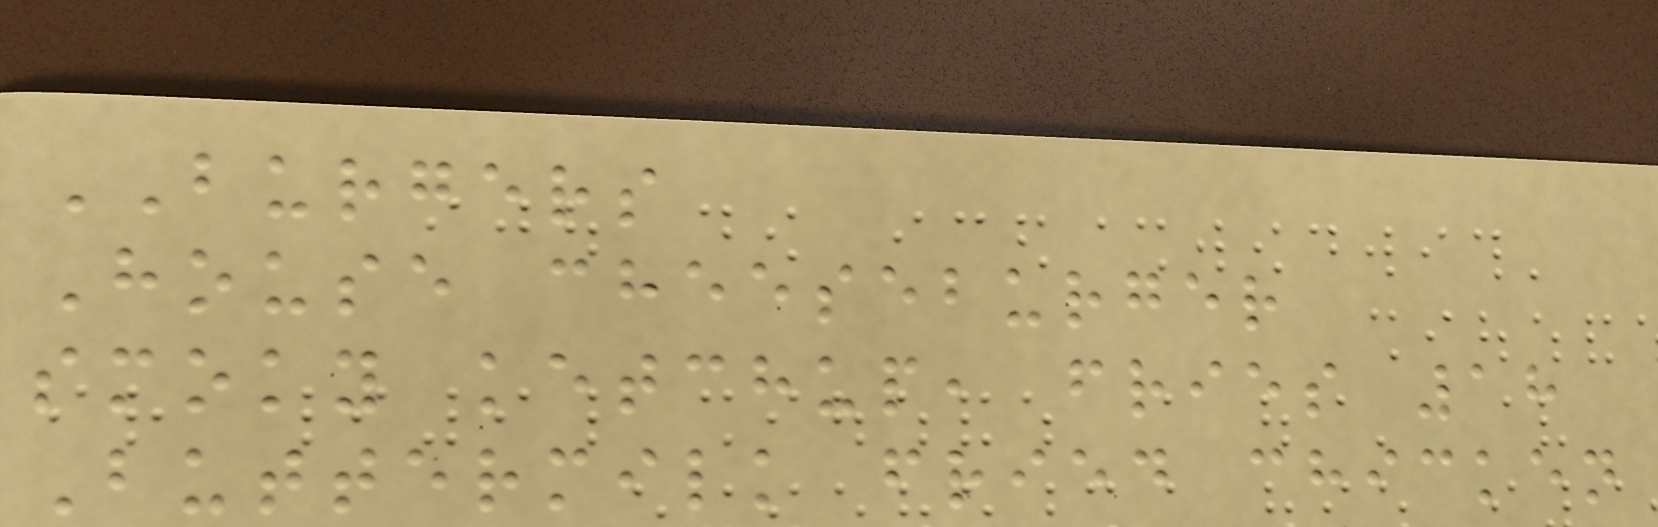BURGERS
House cheeseburger
smoky ketchup, fries 18
Buttermilk fried chicken
